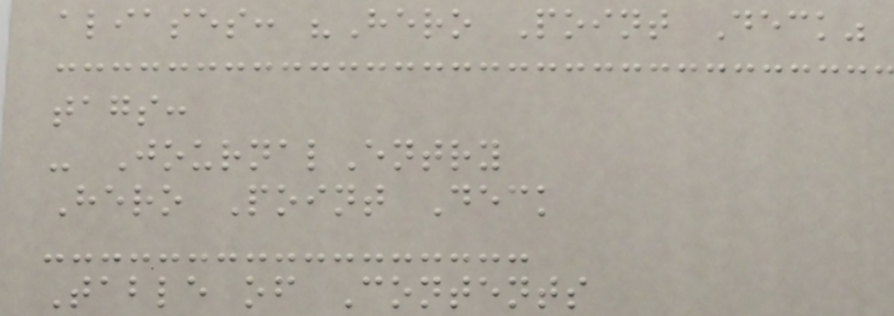aliases: "Hero Point Deck"
tags:
- JournalEntry
Hero Point Deck
Table of Contents
